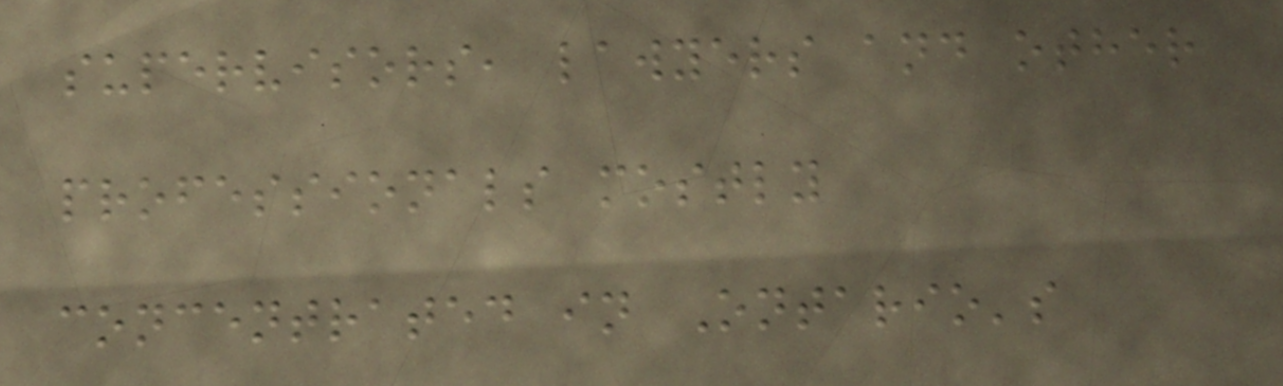supervisors, lawyers and other
professionals mostly
concentrated in Ontario's
